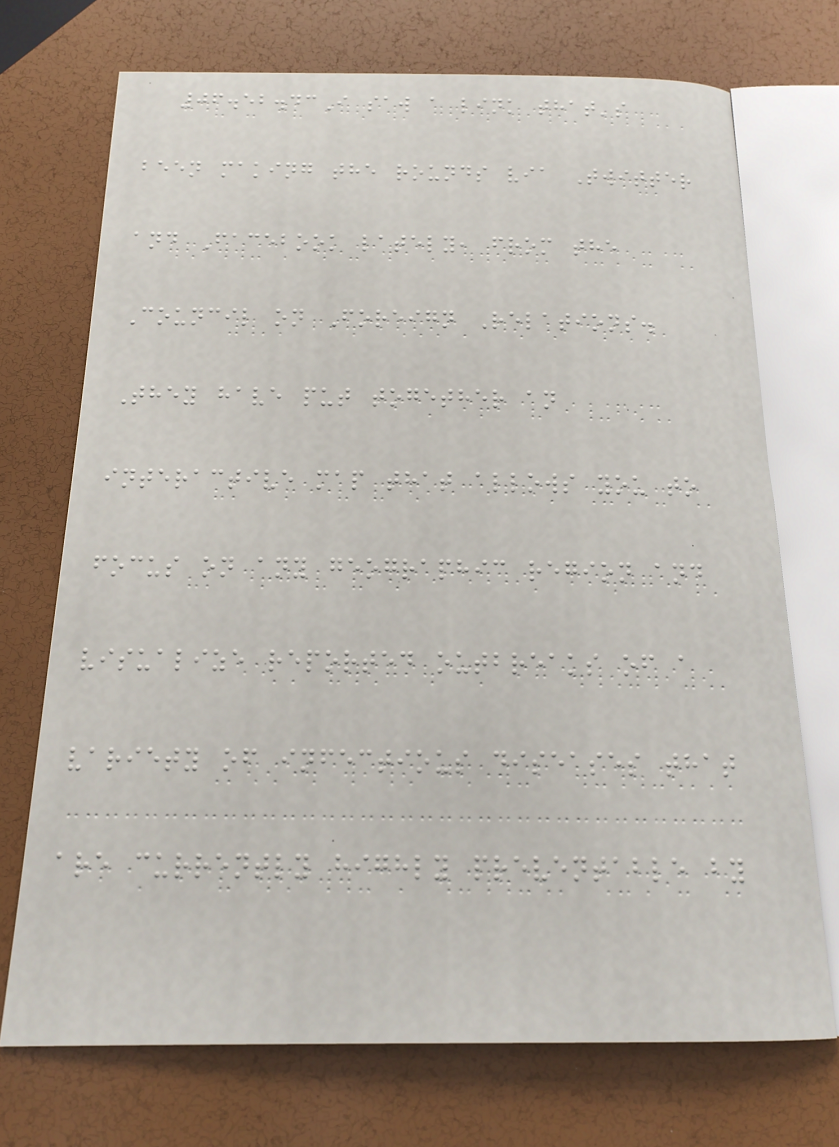06.52.43I saw a link that's
been making the rounds via Twitter
and Facebook lately, from the
Council on Foreign Relations.
They have put together an
interactive map that allows you to
focus on any geographic region and
visualize reported outbreaks of a
variety of infectious diseases that
are currently highly preventable by
